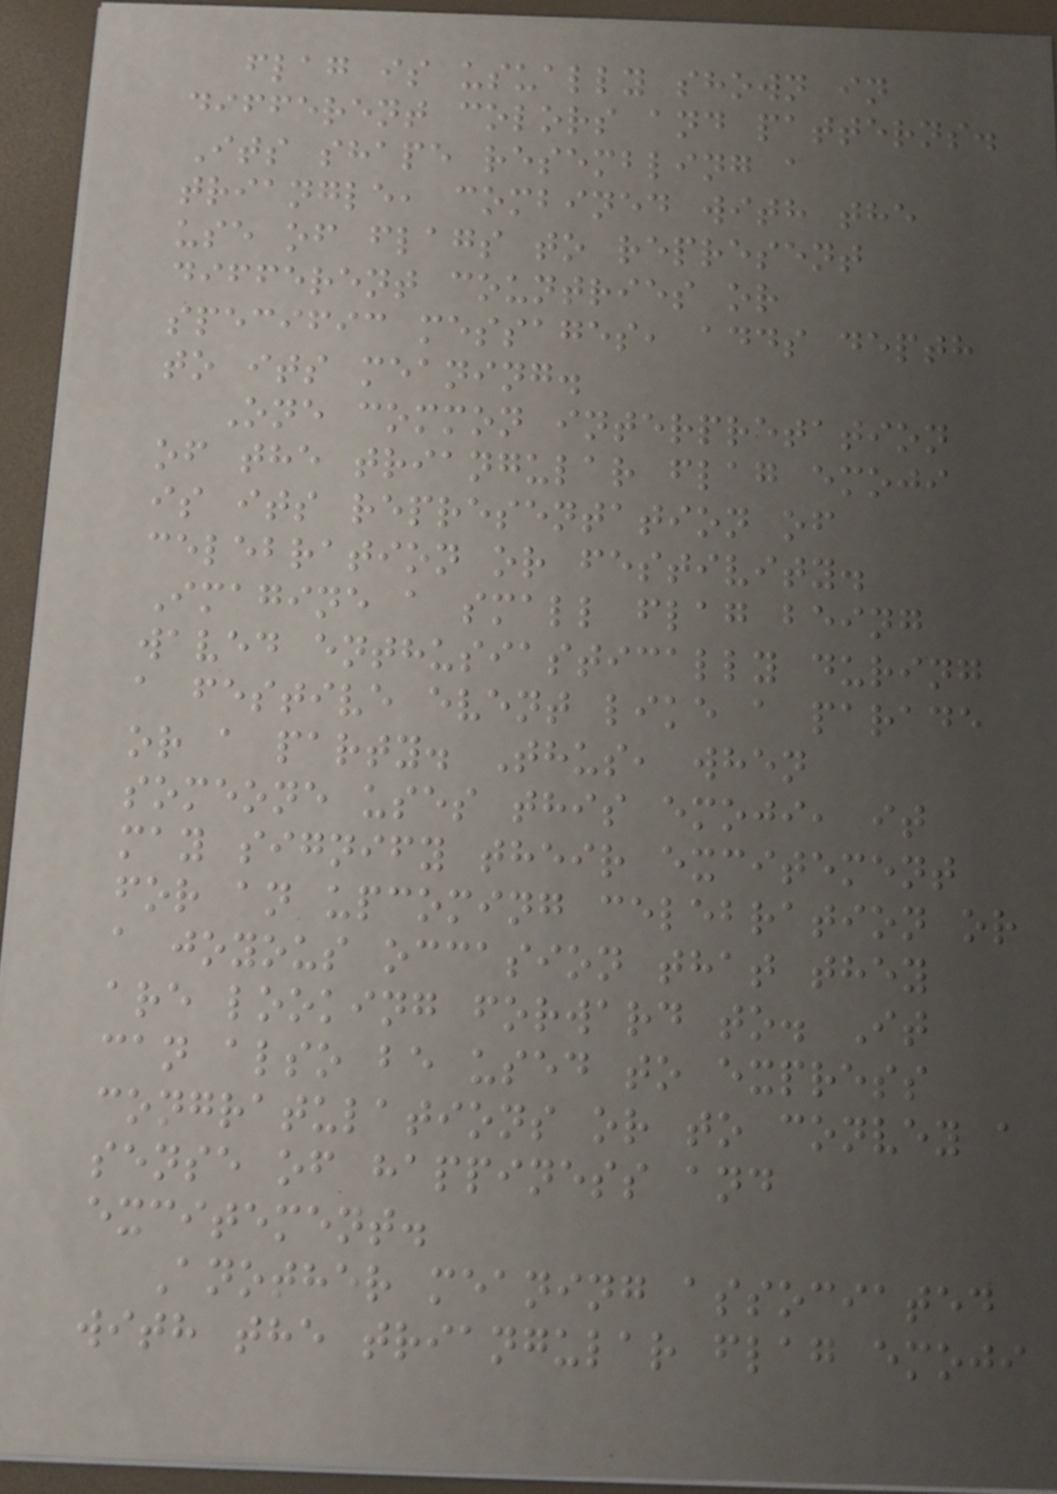flag is usually shown in
different colors and patterns.
Its shape resembling a
triangle, combined with the
use of flags to represent
different countries or
specific messages, adds depth
to its meaning.
One common interpretation
of the triangular flag emoji
is its representation of
celebration or festivity.
Imagine a small flag being
waved enthusiastically during
a festive event like a parade
or a party. Thus, when
someone uses this emoji, it
may signify their excitement
for an upcoming celebration or
a joyous occasion that they
are looking forward to. It
can also be used to express
congratulations or to convey a
sense of happiness and
excitement.
Another meaning associated
with the triangular flag emoji
